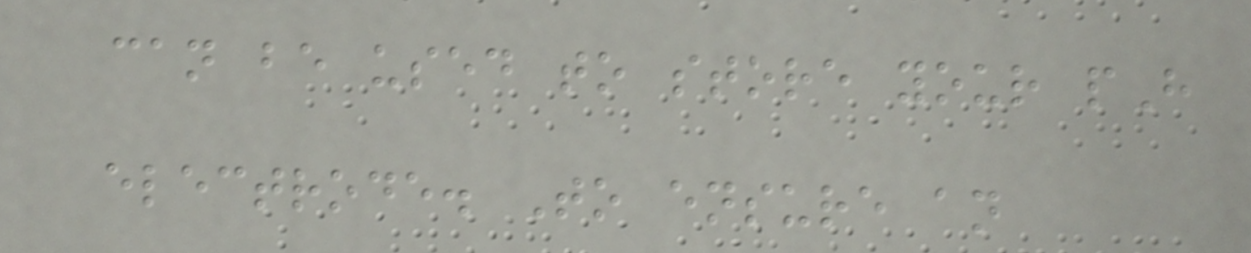can be used to store your pH
electrode. To ensure an
